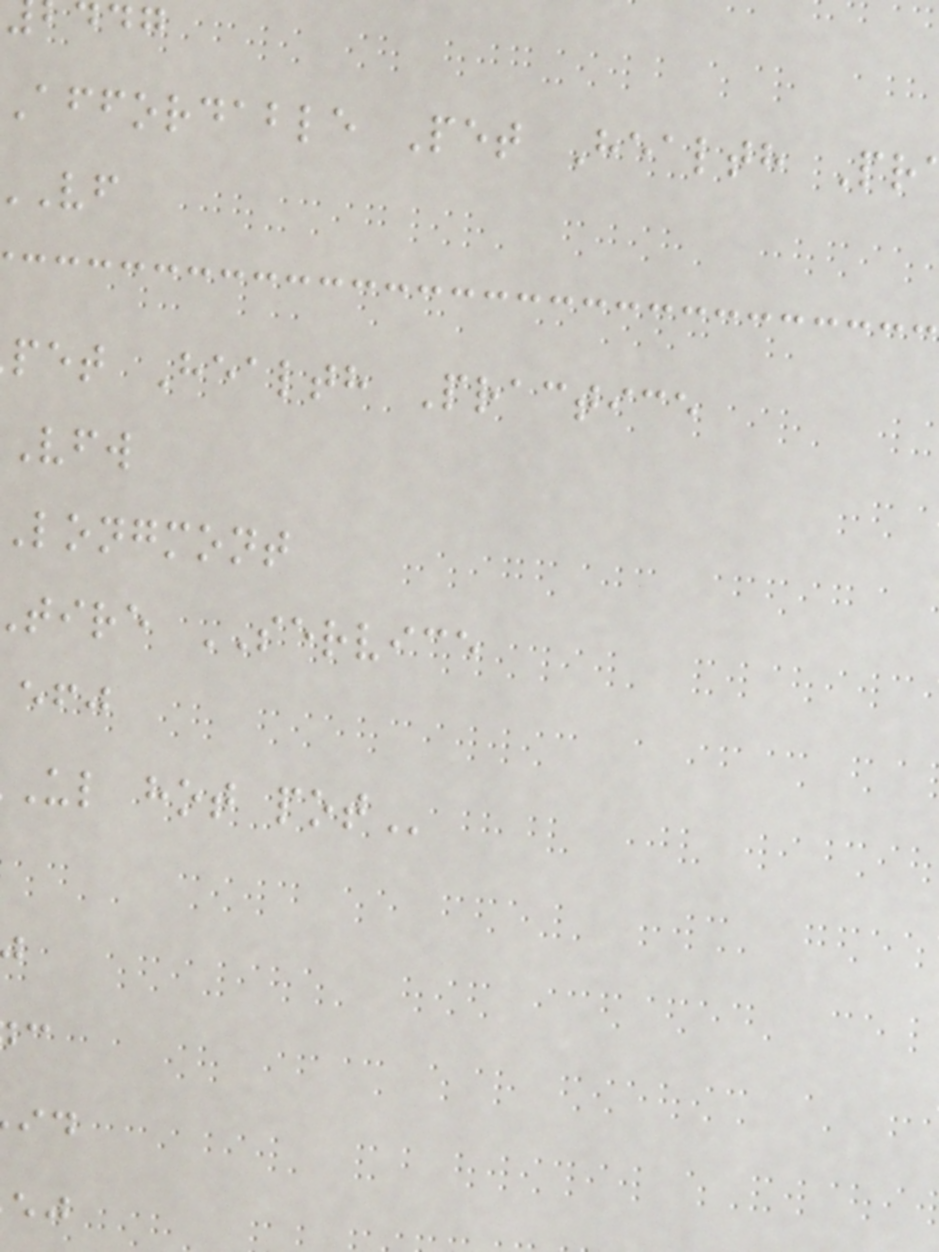affordable Pet Health Pr
pet Health Practice
longmont
tire SERVICE
ul hot
